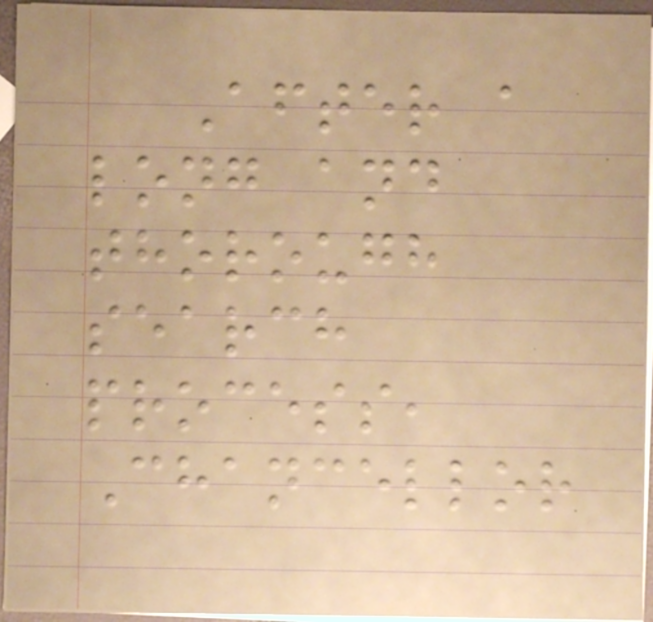After a
long and
thorough
search
process,
Chancellor
